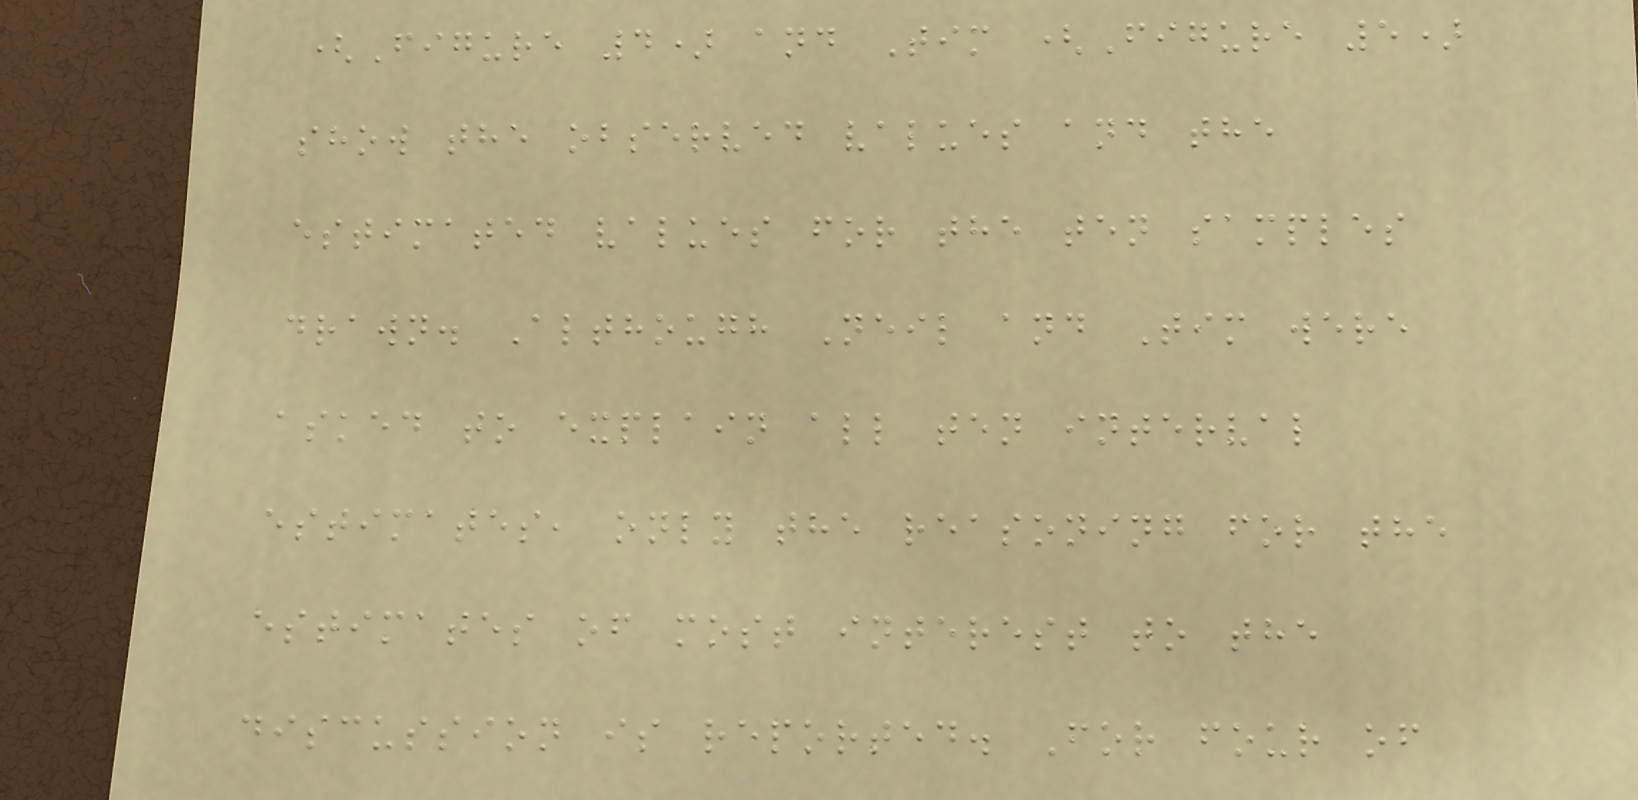(Figure 4) and Tim (Figure 5)
show the observed values and the
estimated values for the ten samples
drawn. Although Neil and Tim were
asked to explain all ten interval
estimates, only the reasoning for the
estimates of most interest to the
discussion is reported. For four of
